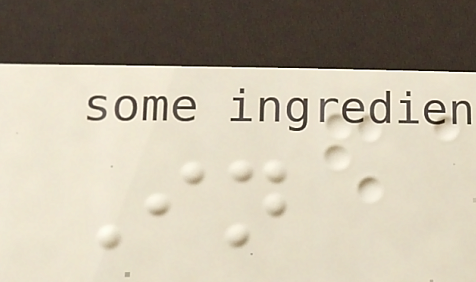In
